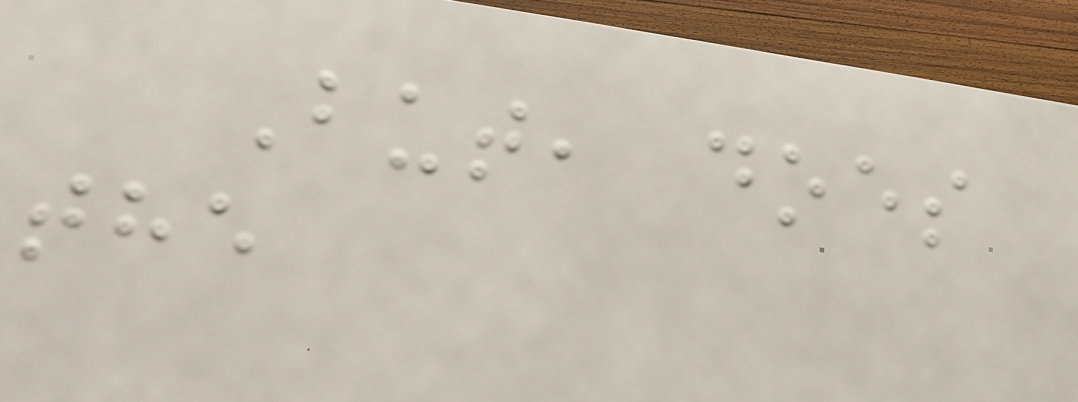But, does
the
